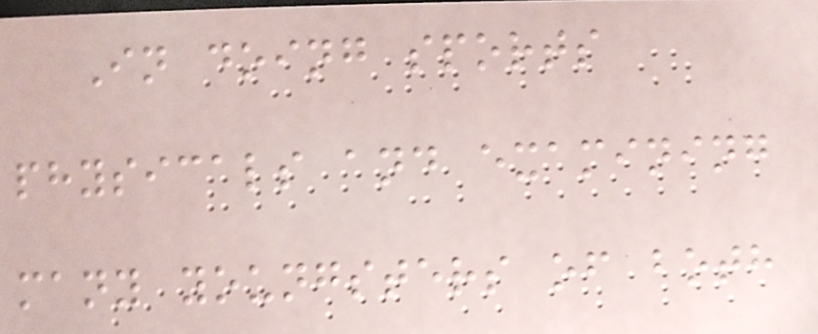In doing sports
physicals and examining
many youngsters of both
